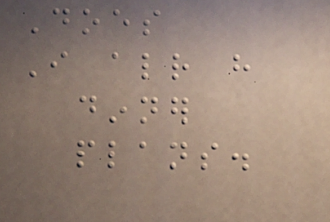Does
I already have
dinner
plans.
